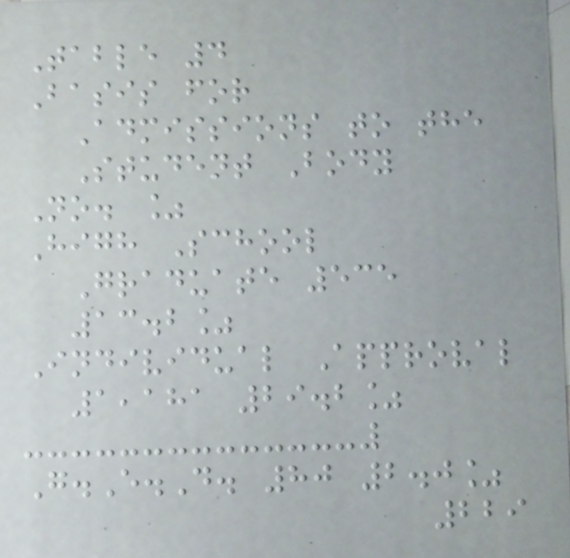Table 4
Basis for
Admissions to the
Student Body
No. %
High School
Graduate 535
13.2%
Individual Approval
1,181 29.2%
G.E.D. 80 2.0%
229
